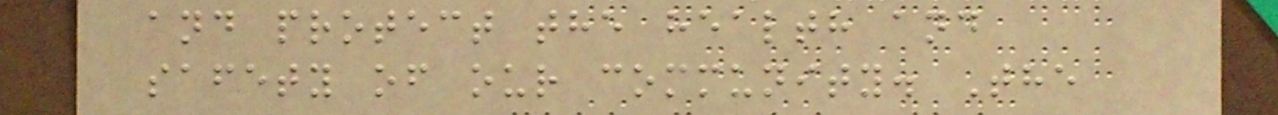and protect the health and
safety of our community. The
